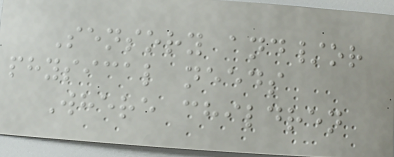Sensory and/or
physical needs
Where children
